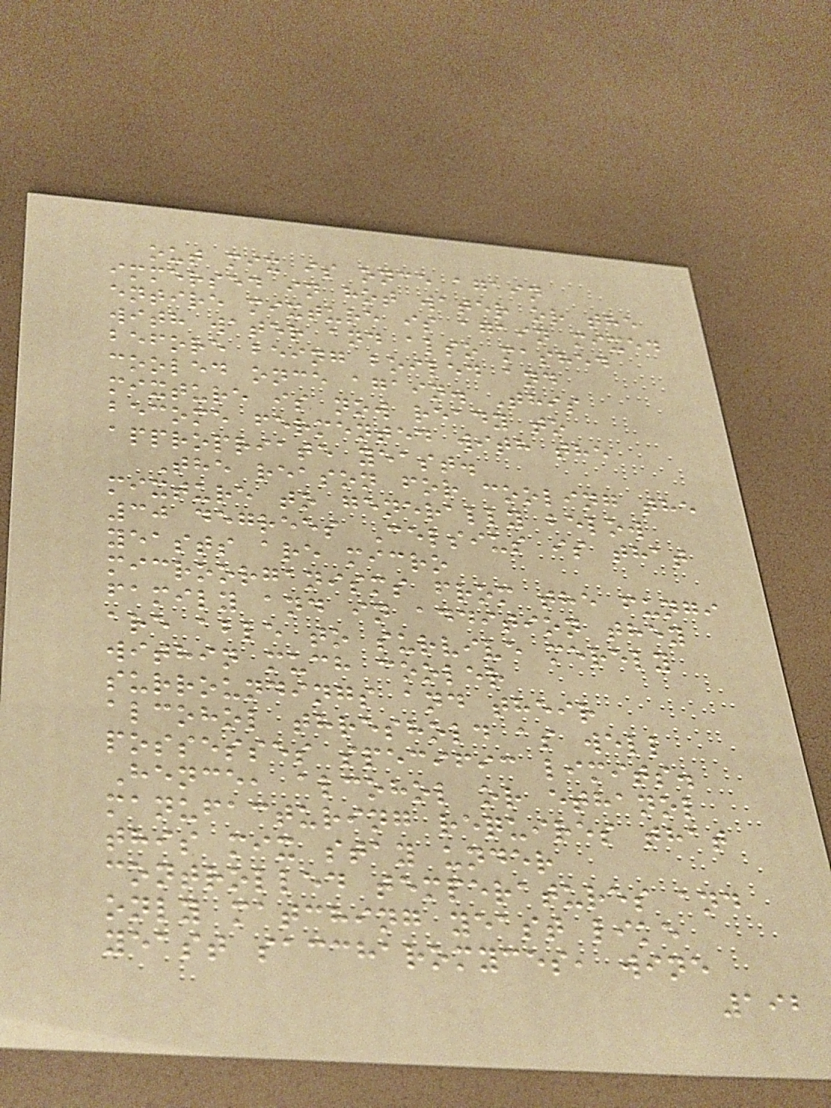out mix is once again
immersed in hot water or the
entire mixture is again mixed
with water and also mashed
before being boiled and
cooled once again. This
mixture is now ready to
become fermented with the
appropriate yeast.
The reason for cooling the
mixture to generally below
30 degrees Celsius is that
yeasts are micro
microorganisms from the fungi
family and in addition they
are able to survive merely
within much cooler
surroundings and their
alcohol threshold as well
possesses specific limits.
Hence, alcohol or ethanol
manufacturing requires that
this mix stay under
controlled temperatures and
only matching yeast like
yeast saccharomyces, wine
192
